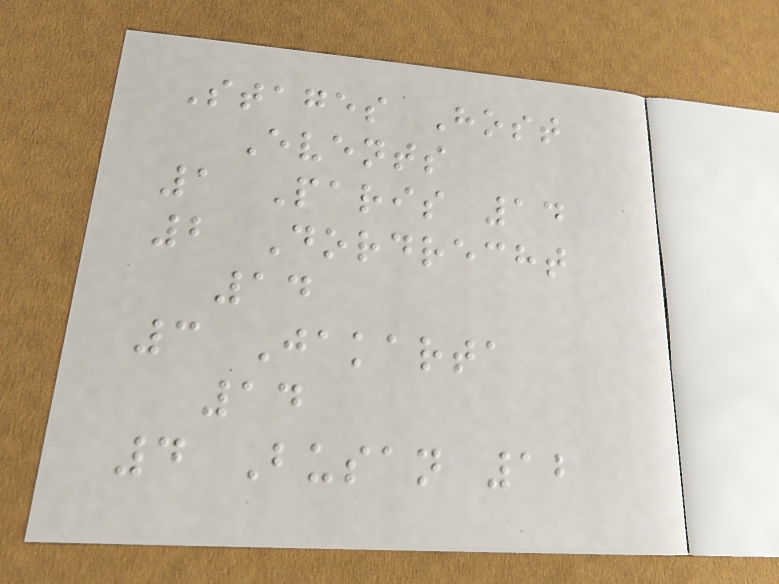Stages Host
Events
1 Paris 14
2 Dordrecht
14
3 Jakarta
14
4 Busan 12
